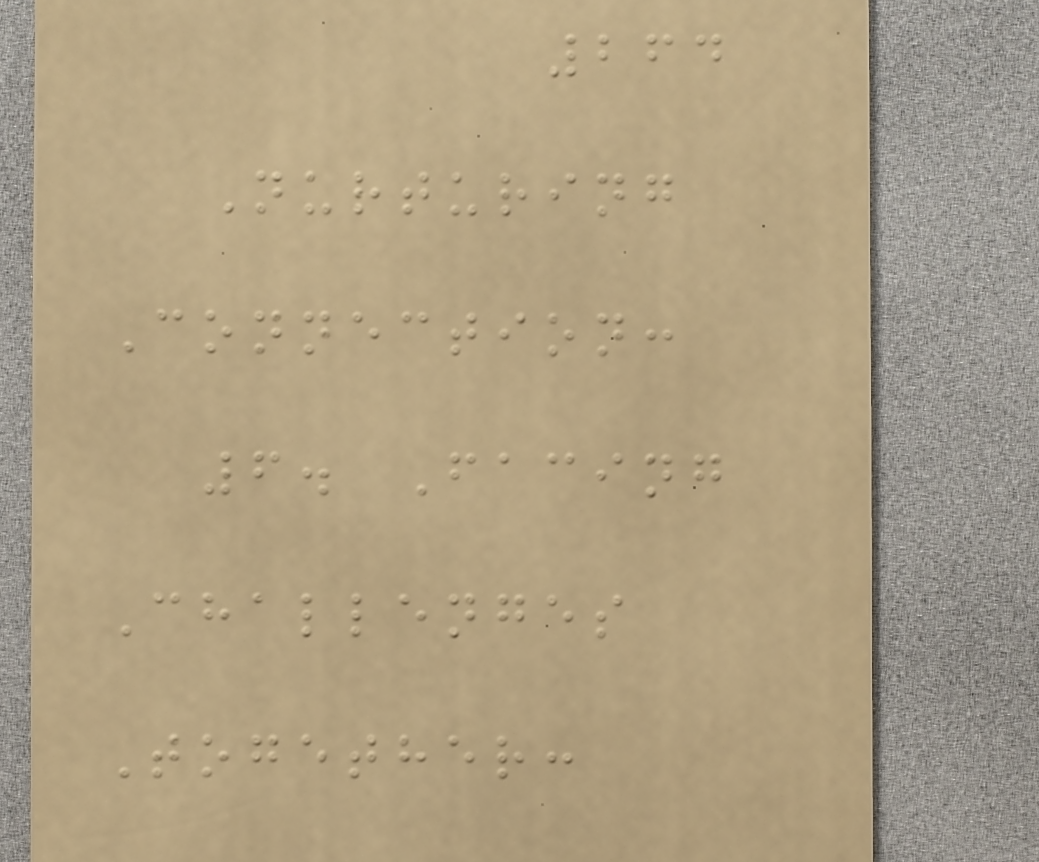264
Nurturing
Connection:
6. Facing
Challenges
Together:
